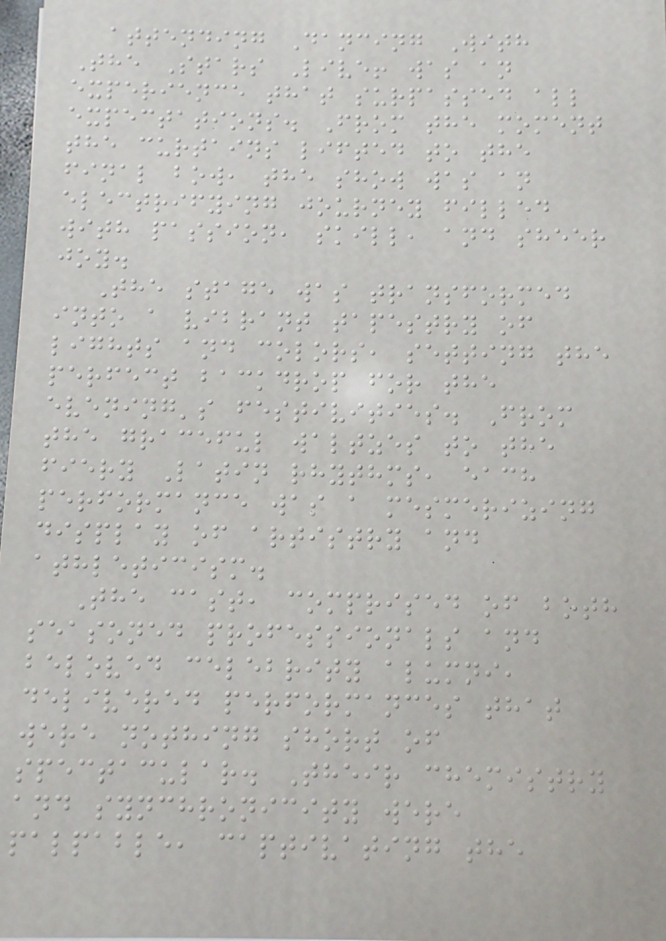attending Dancing With
The Stars Live! was an
experience that surpassed all
expectations. From the moment
the curtains lifted to the
final bow, the show was an
electrifying journey filled
with passion, skill, and sheer
joy.
The stage was transformed
into a vibrant tapestry of
lights and colors, setting the
perfect backdrop for the
evening's festivities. From
the graceful waltzes to the
fiery Latin rhythms, each
performance was a mesmerizing
display of artistry and
athleticism.
The cast, comprised of both
seasoned professionals and
beloved celebrity alumni,
delivered performances that
were nothing short of
spectacular. Their chemistry
and synchronicity were
palpable, captivating the
